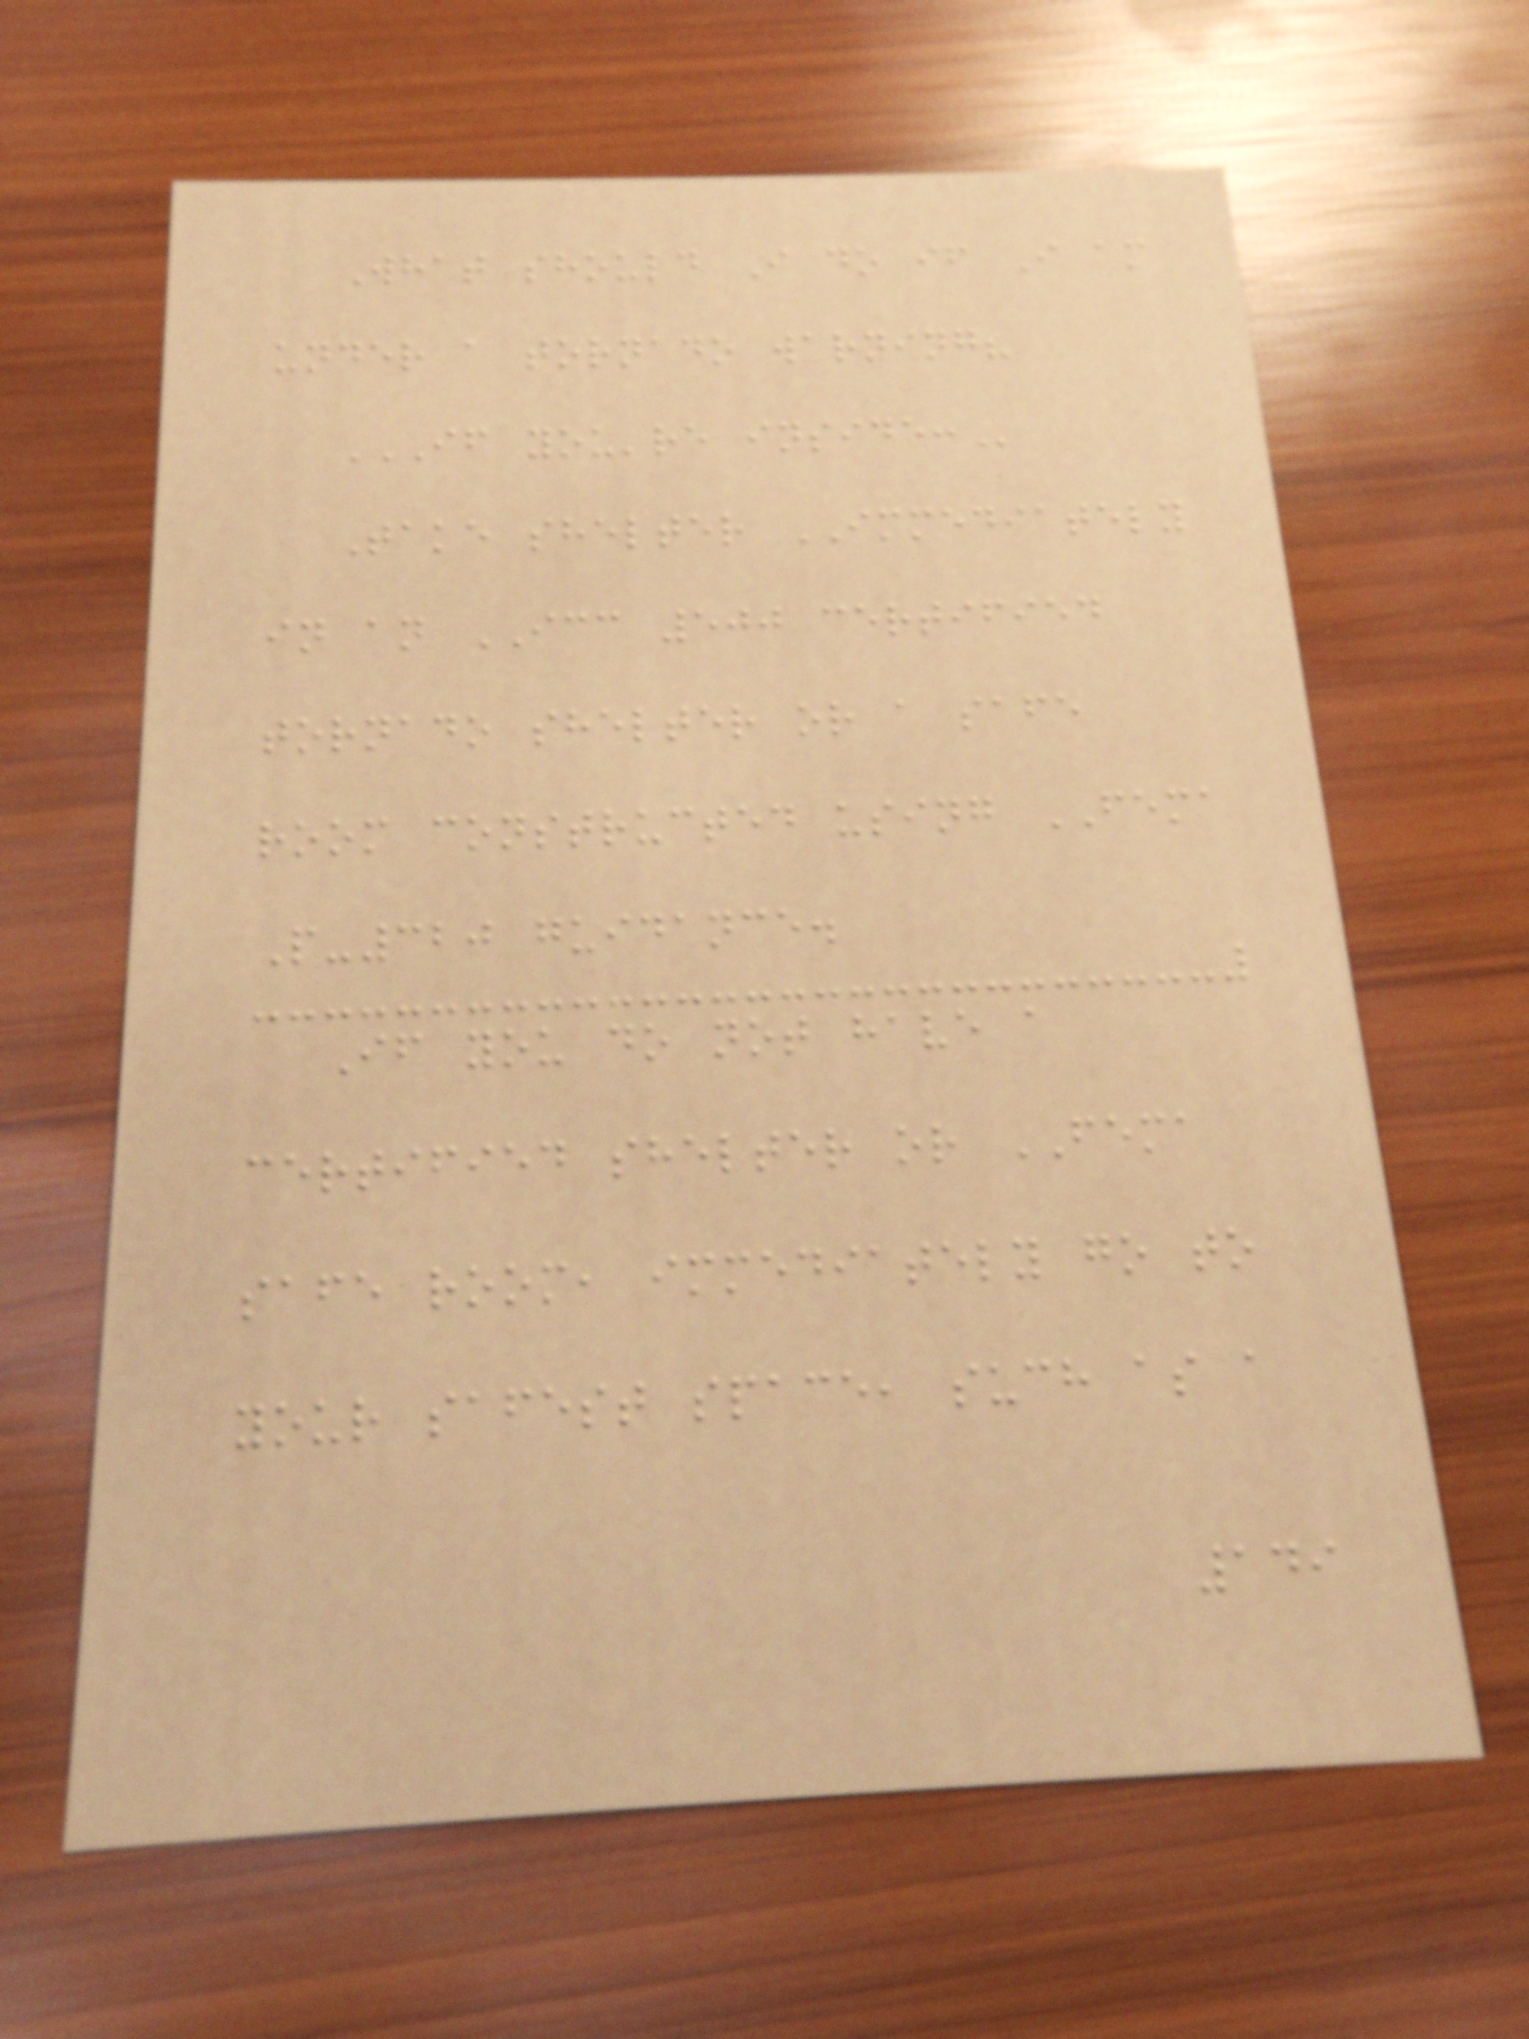What should I do if I am
under a tornado warning?
IF YOU'RE INSIDE:
Take shelter IMMEDIATELY
in an ICC 500 certified
tornado shelter or a safe
room constructed using FEMA
P-320 guidance.
If you do not have a
certified shelter or FEMA
safe room, immediately go to
your safest space, such as a
149
